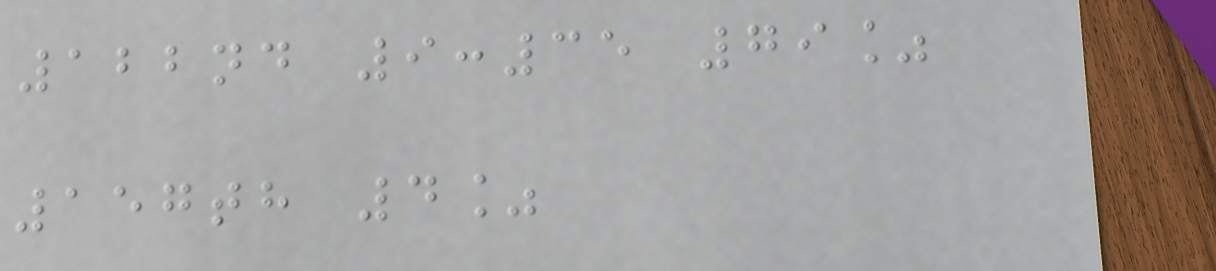122nd 9:35 79%
157th 4%
